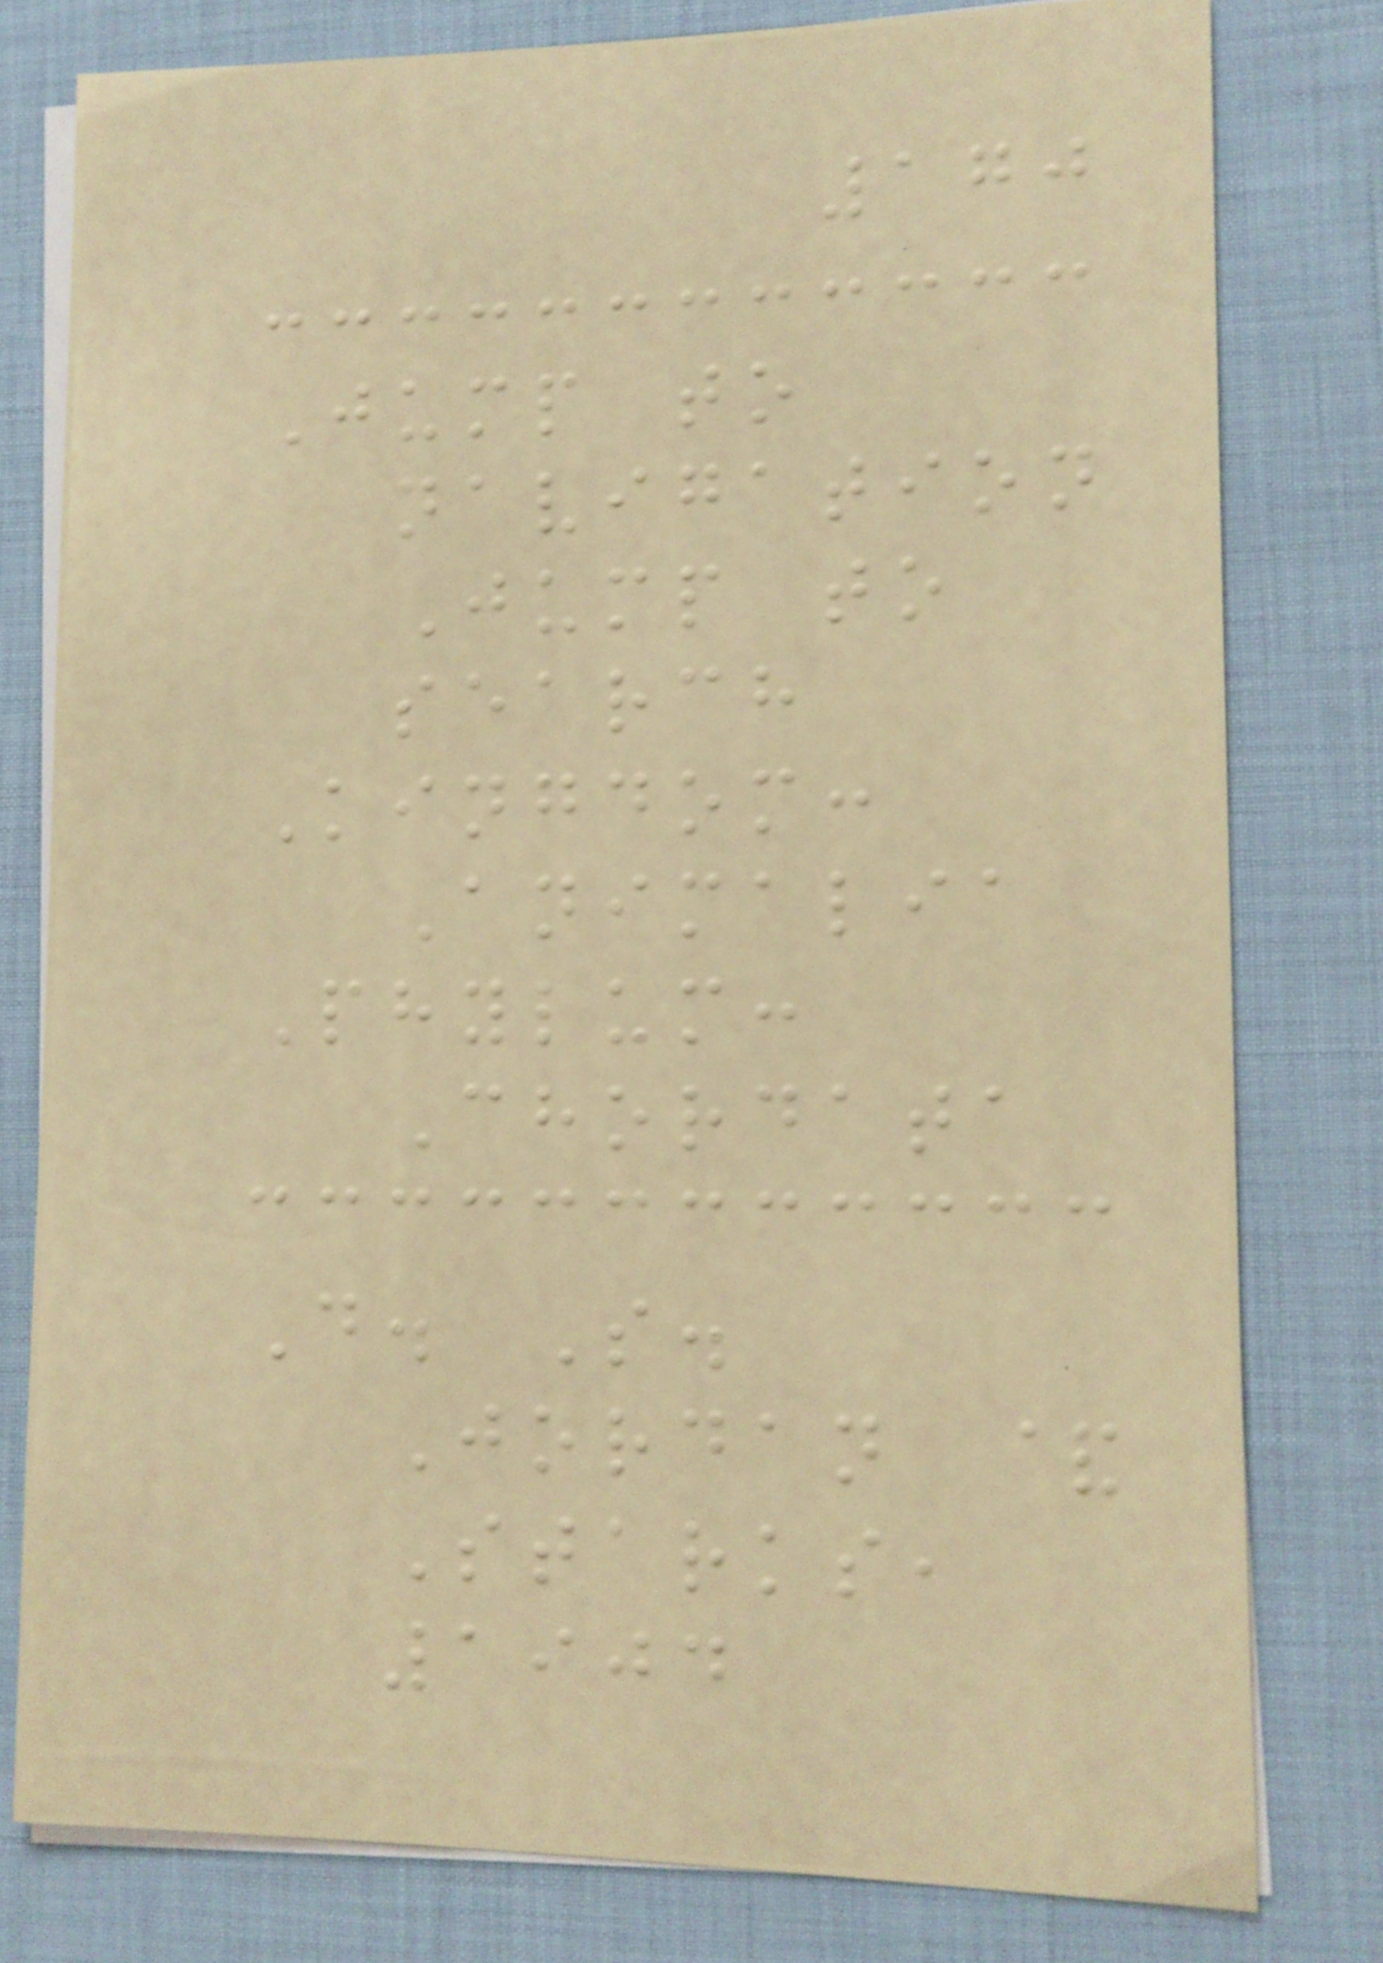170
Jump to
navigation
Jump to
search
Kingdom:
Animalia
Phylum:
Chordata
D. S.
Jordan &
Starks,
1904
